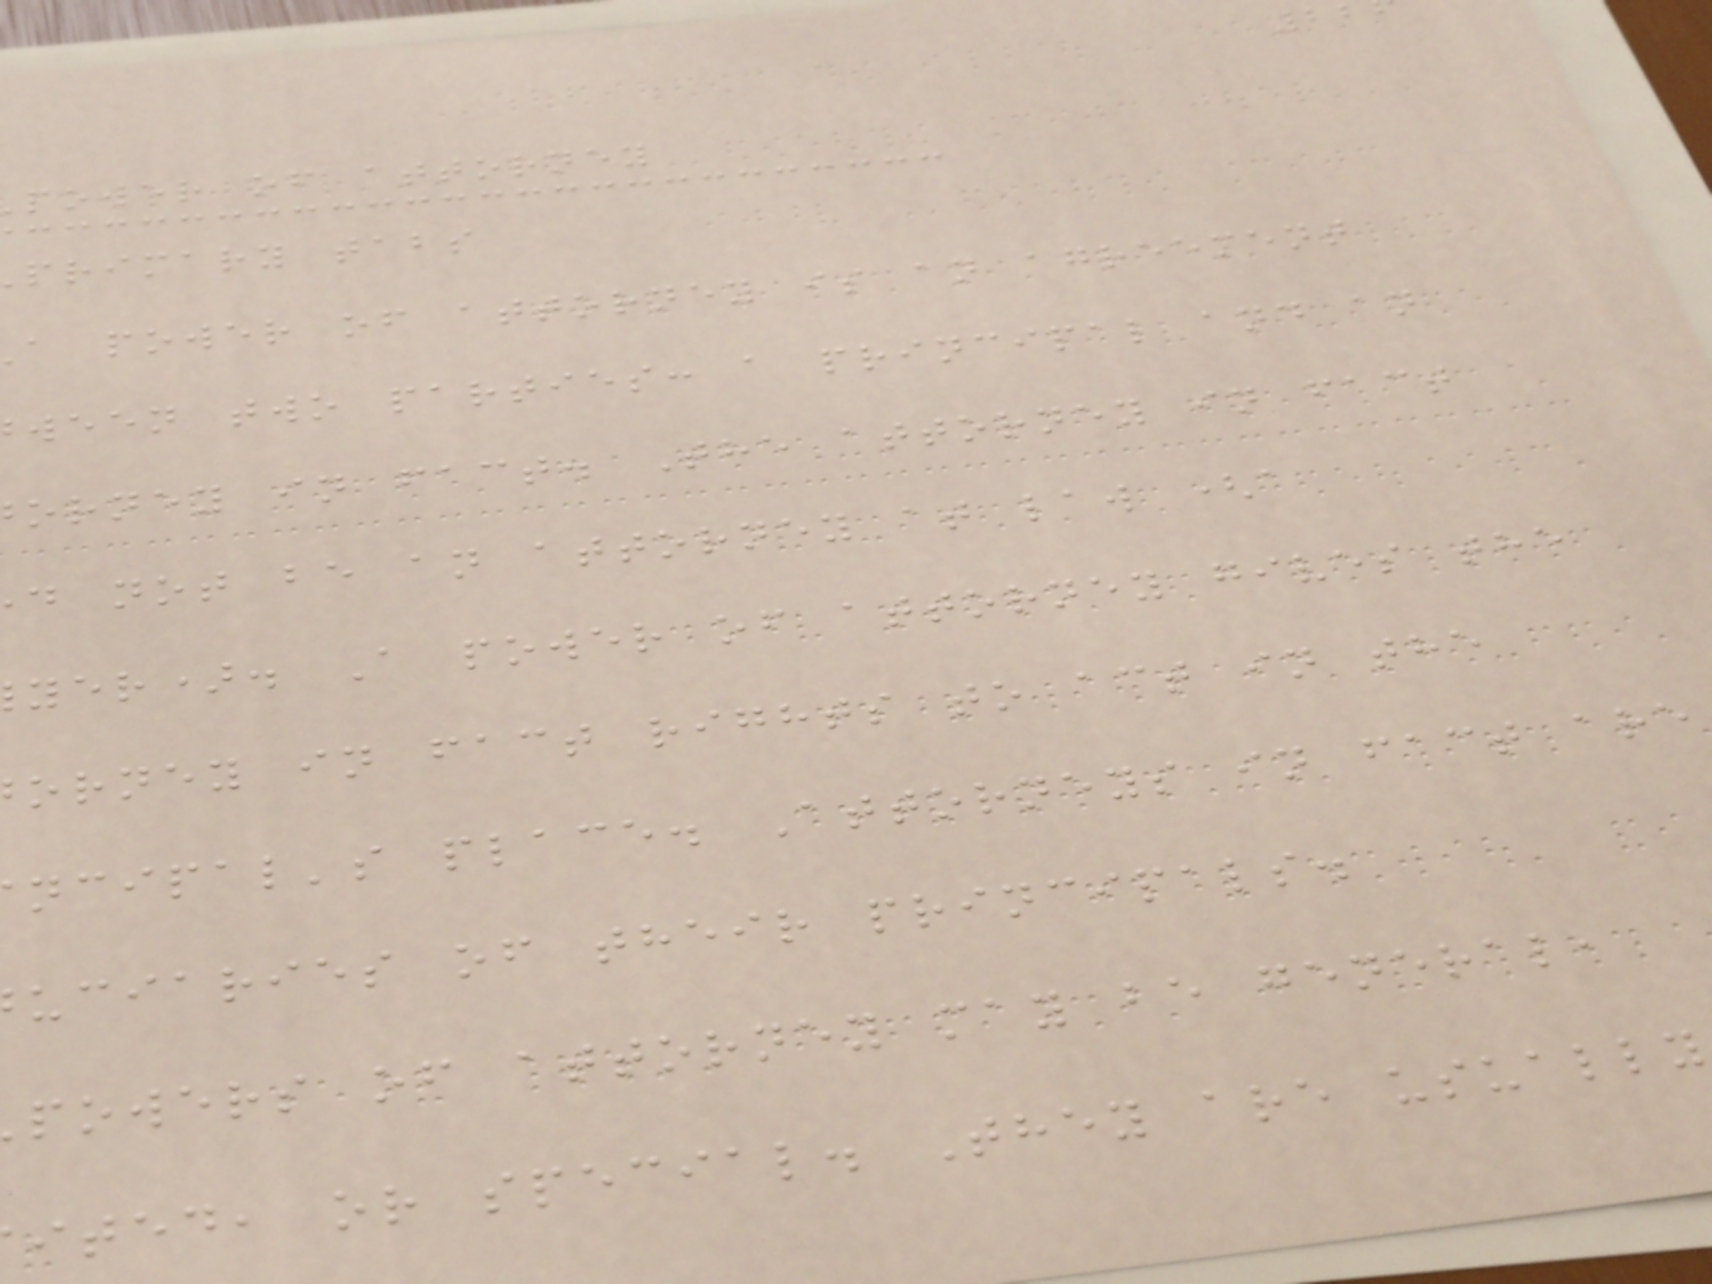power of attorney
primary tabs
a power of attorney is an agreement
ween two parties: a principal and an
orney in fact. The attorney in fact
d not be an attorney at law (a
yer). A power of attorney gives the
orney in fact rights to act in the
ncipal's place. Attorneys in fact are
uciaries of their principals.
powers of attorney may be general,
ited, or special. They are usually
